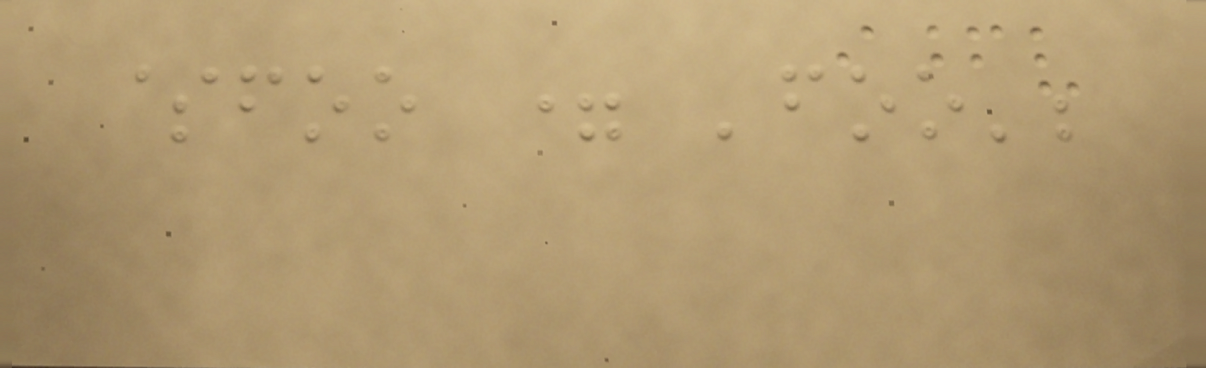$foo = 'foo';
